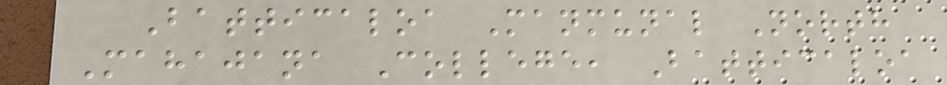Batticaloa Manmunal North
Mahajana College, Batticaloa
